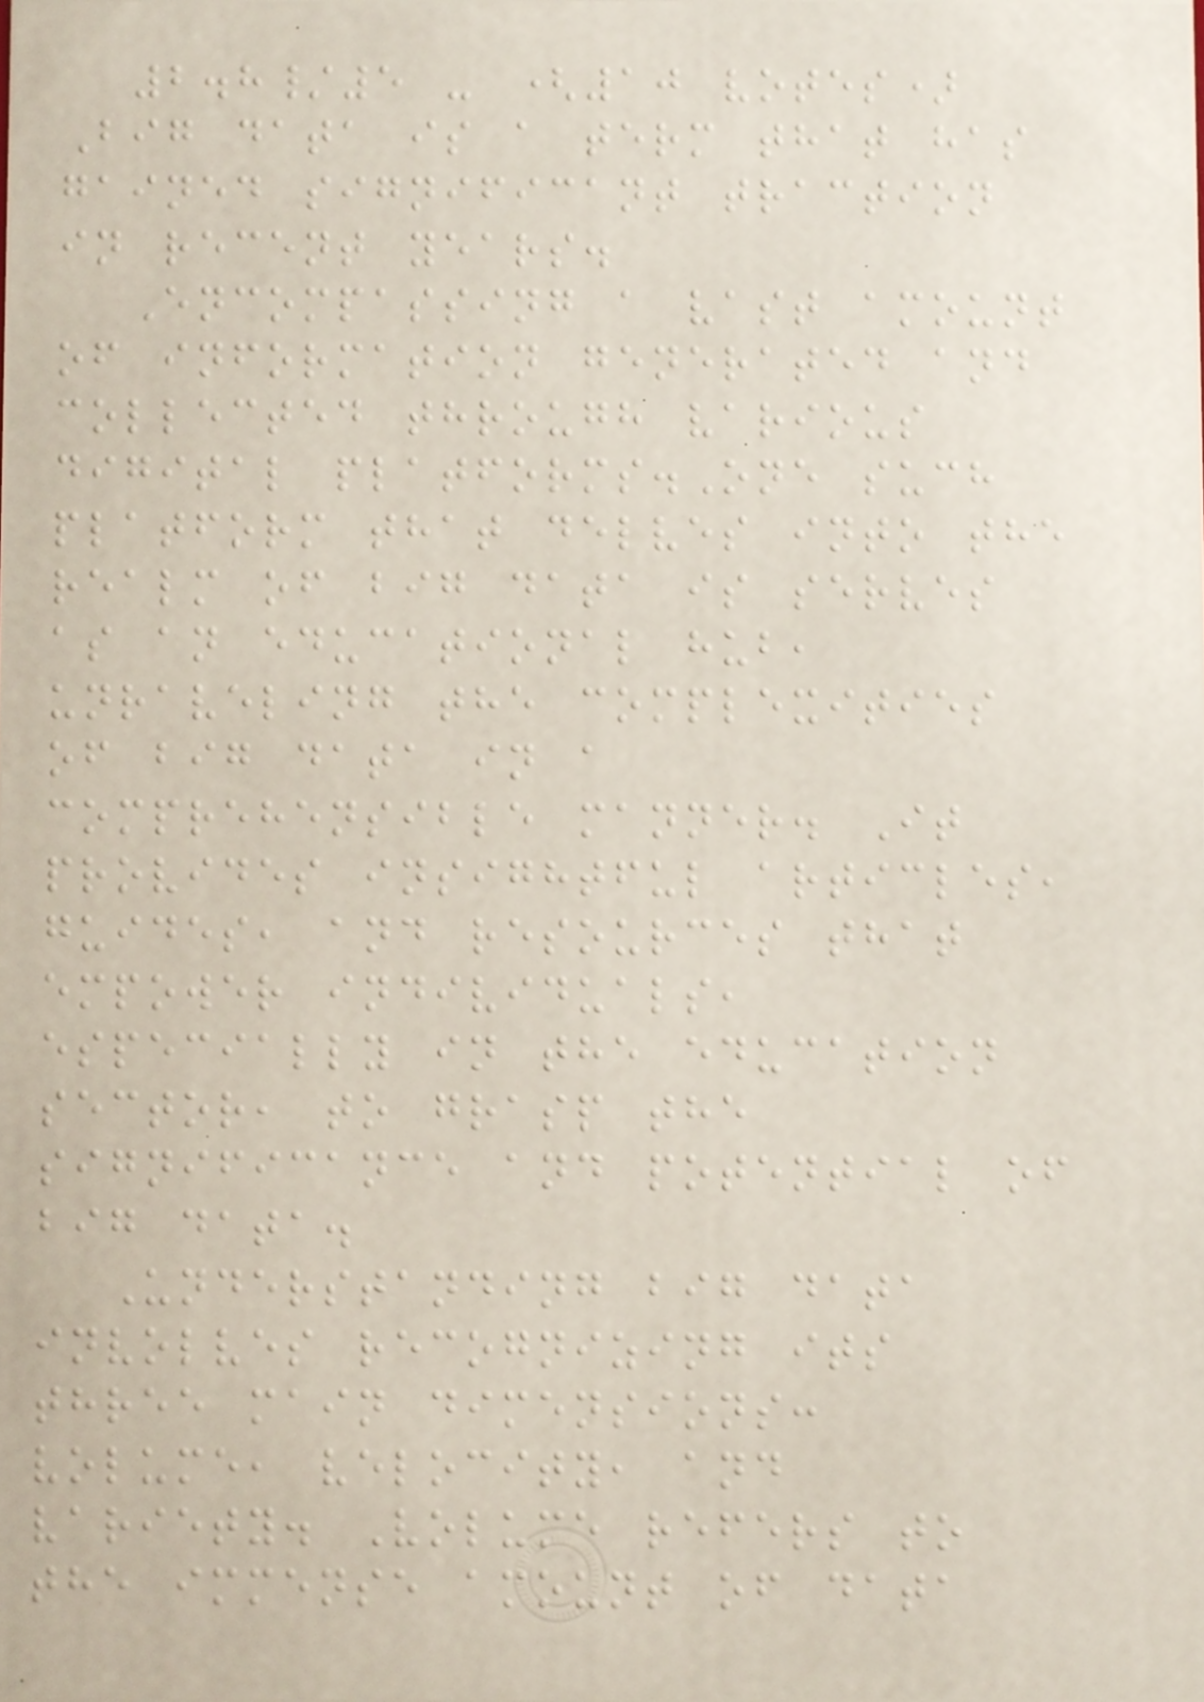2.8/5 - (10 votes)
Big data is a term that has
gained significant traction
in recent years.
Encompassing a vast amount
of information generated and
collected through various
digital platforms.One such
platform that delves into the
realm of big data is serves
as an educational hub,
unraveling the complexities
of big data in a
comprehensible manner. It
provides insightful articles,
guides, and resources that
empower individuals,
especially in the education
sector, to grasp the
significance and potential of
big data.
Understanding big data
involves recognizing its
three main dimensions:
volume, velocity, and
variety. Volume refers to
the immense amount of data
